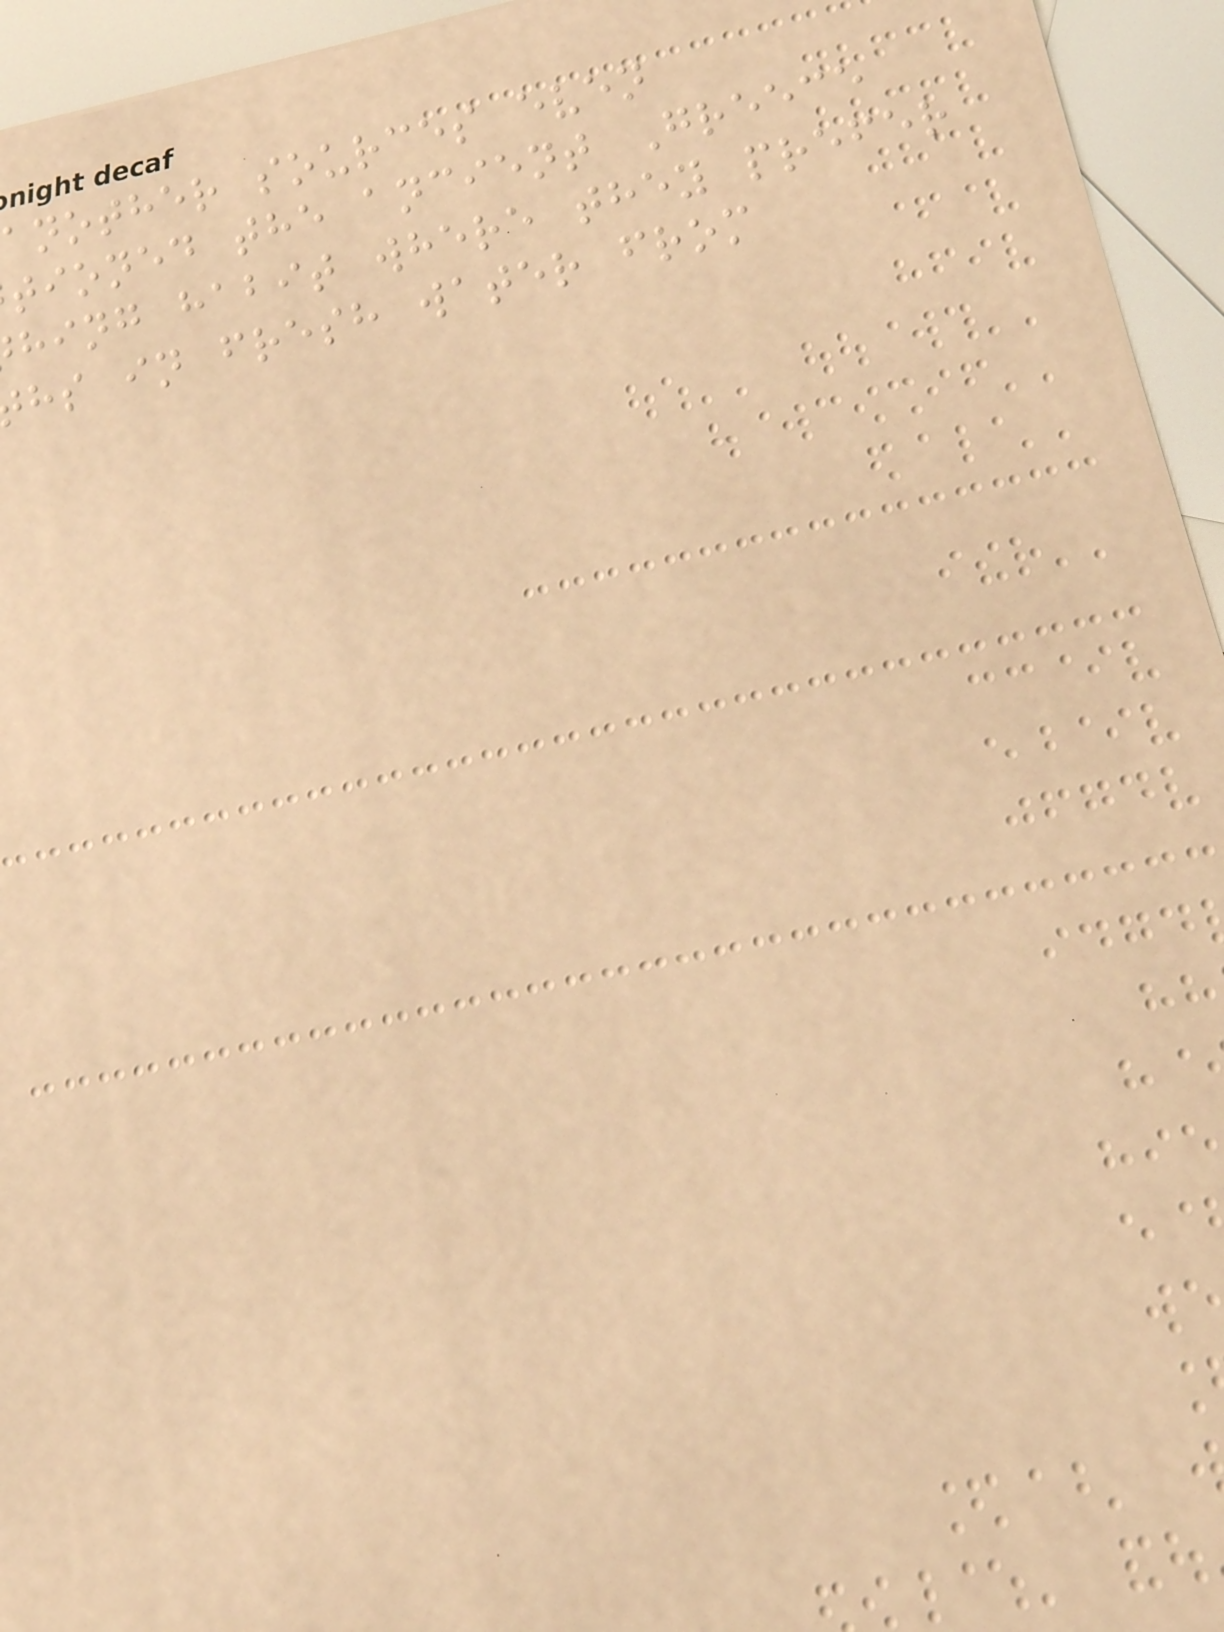another sources even
tioned the ancient Greece
hing habit where they prefer
hs in fresh water from
